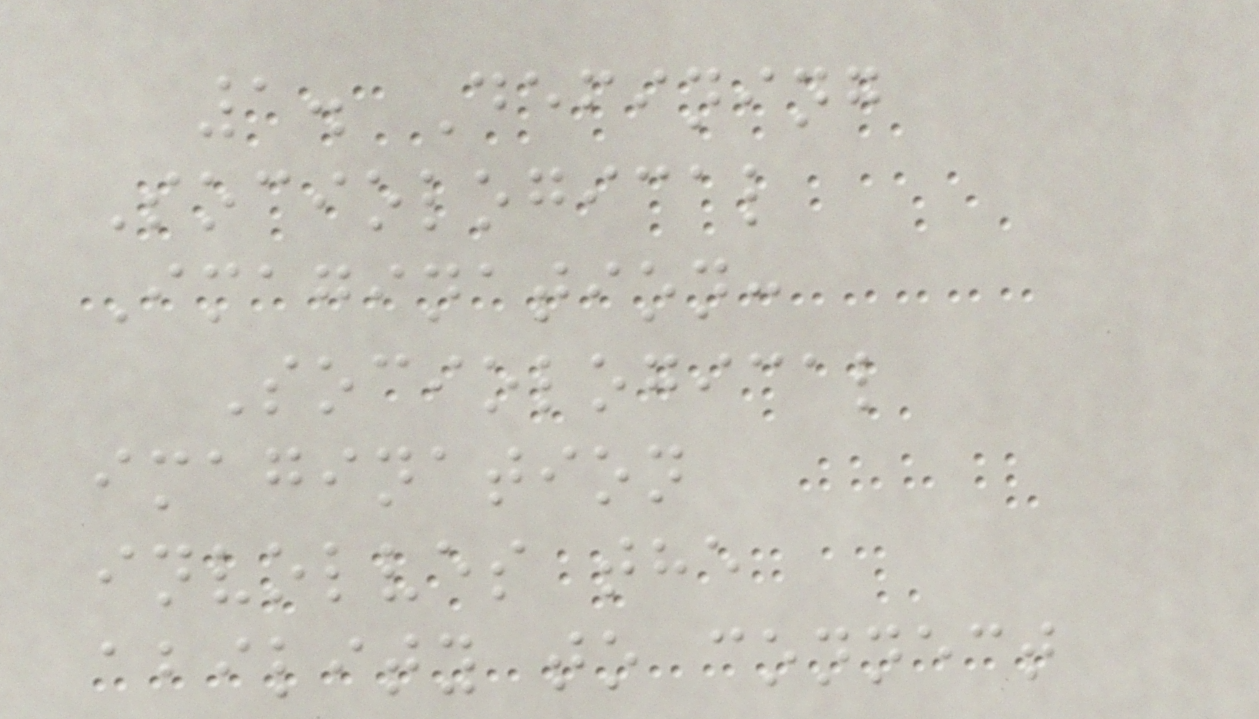1. Defining
Sociological
Imagination:
Sociological
imagination
involves the
ability to connect
